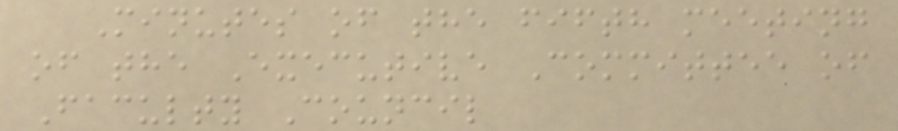Minutes of the fifth meeting
of the Executive Committee of
Faculty Council
